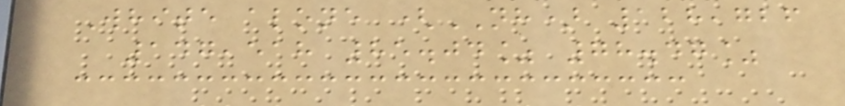White alone (NH) 128,726
147,518 85.04% 78.47%
